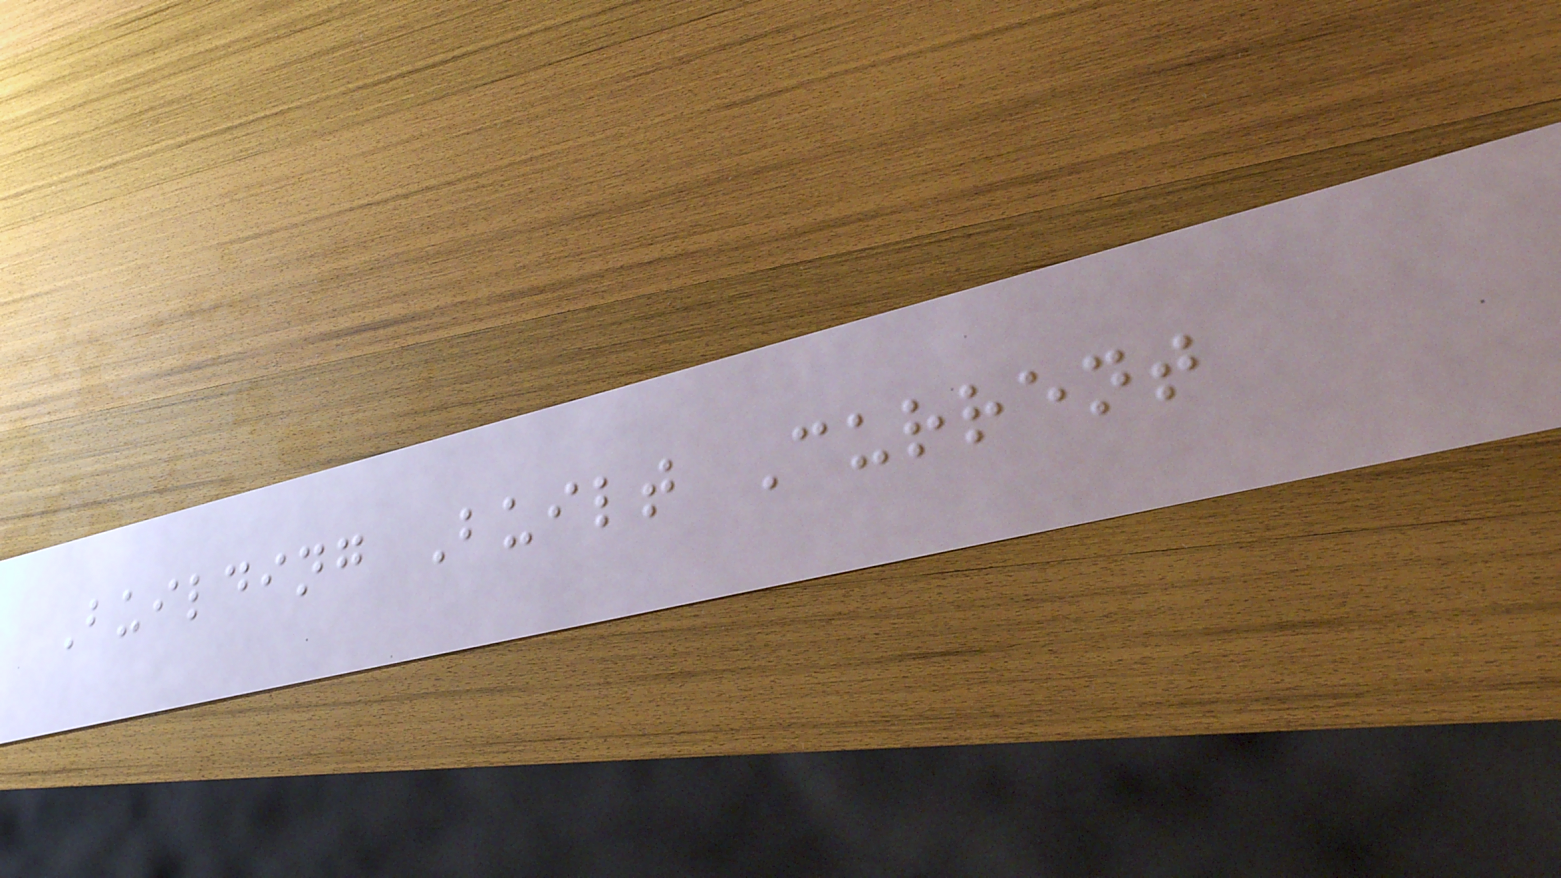Building Built Current
